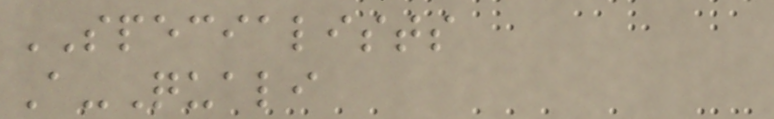SPECIALISTS
A-Quali
